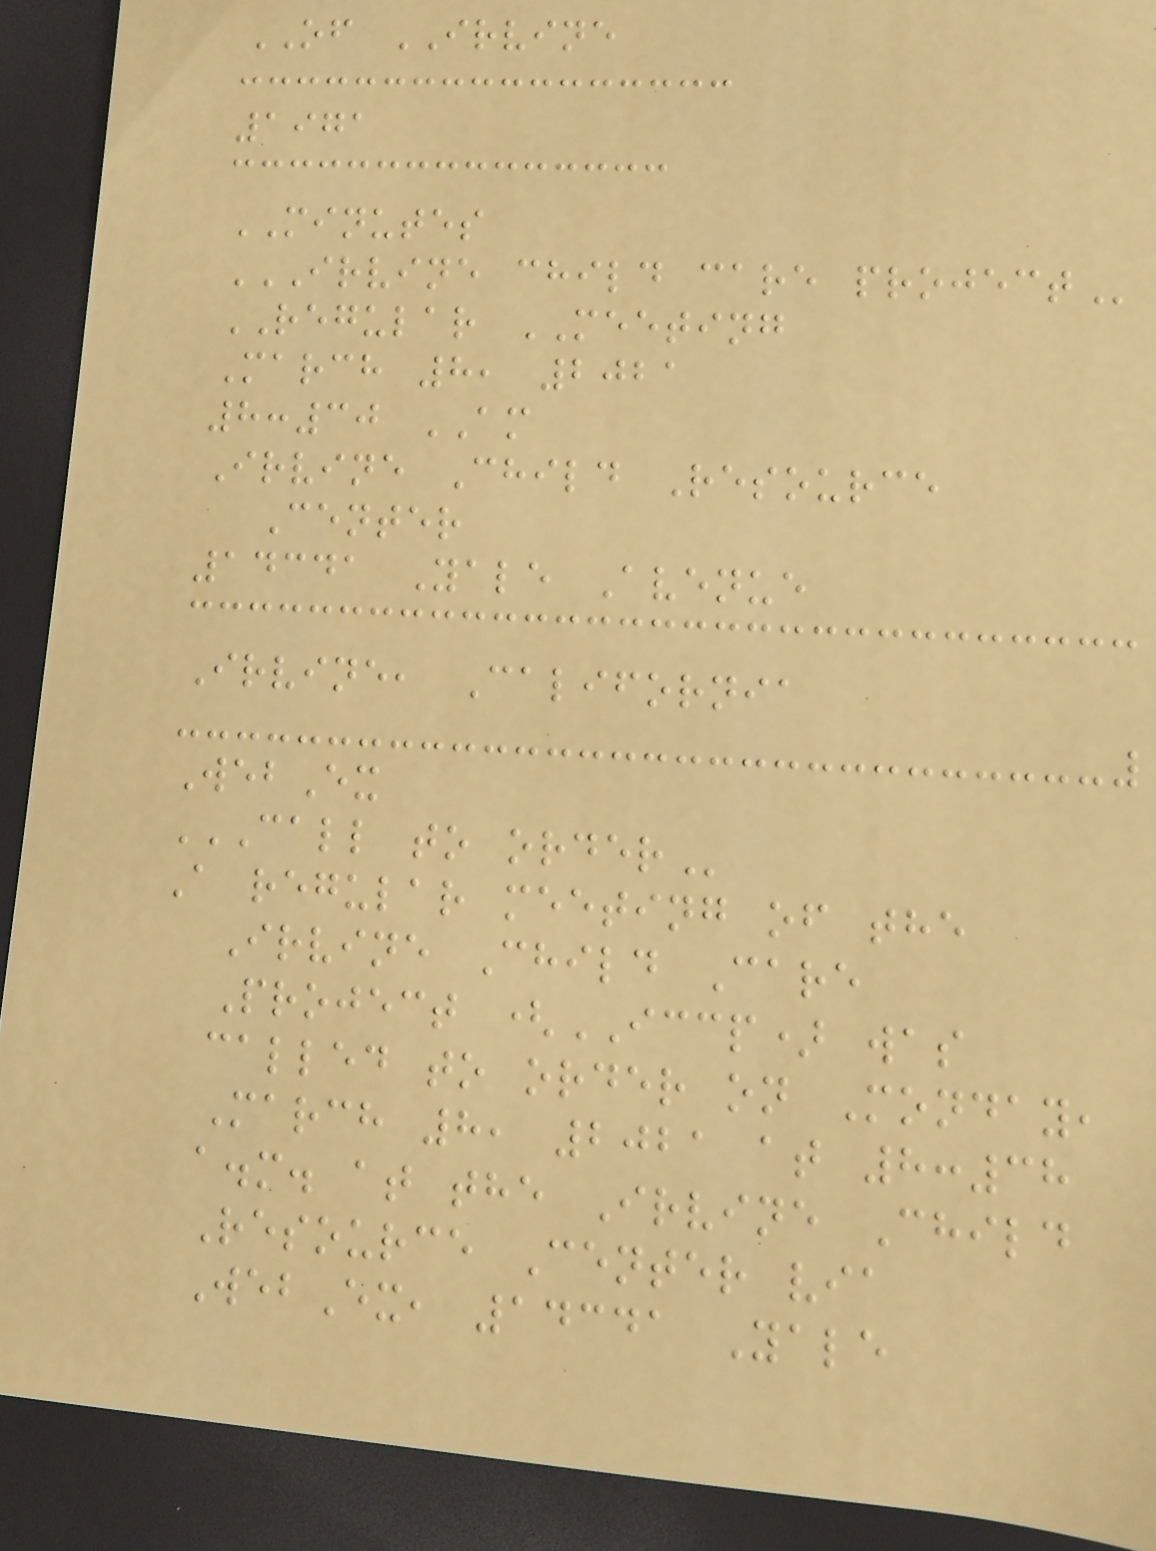OF IRVINE
1971
MINUTES
IRVINE CHILD CARE PROJECT
REGULAR MEETING
March 8, 2021
8:30 AM
Irvine Child Resource
Center
14341 Yale Avenue
Irvine, California
WebEx
CALL TO ORDER
A regular meeting of the
Irvine Child Care
Project (ICCP) was
called to order on Monday,
March 8, 2021 at 8:38
a.m. at the Irvine Child
Resource Center via
WebEx, 14341 Yale
